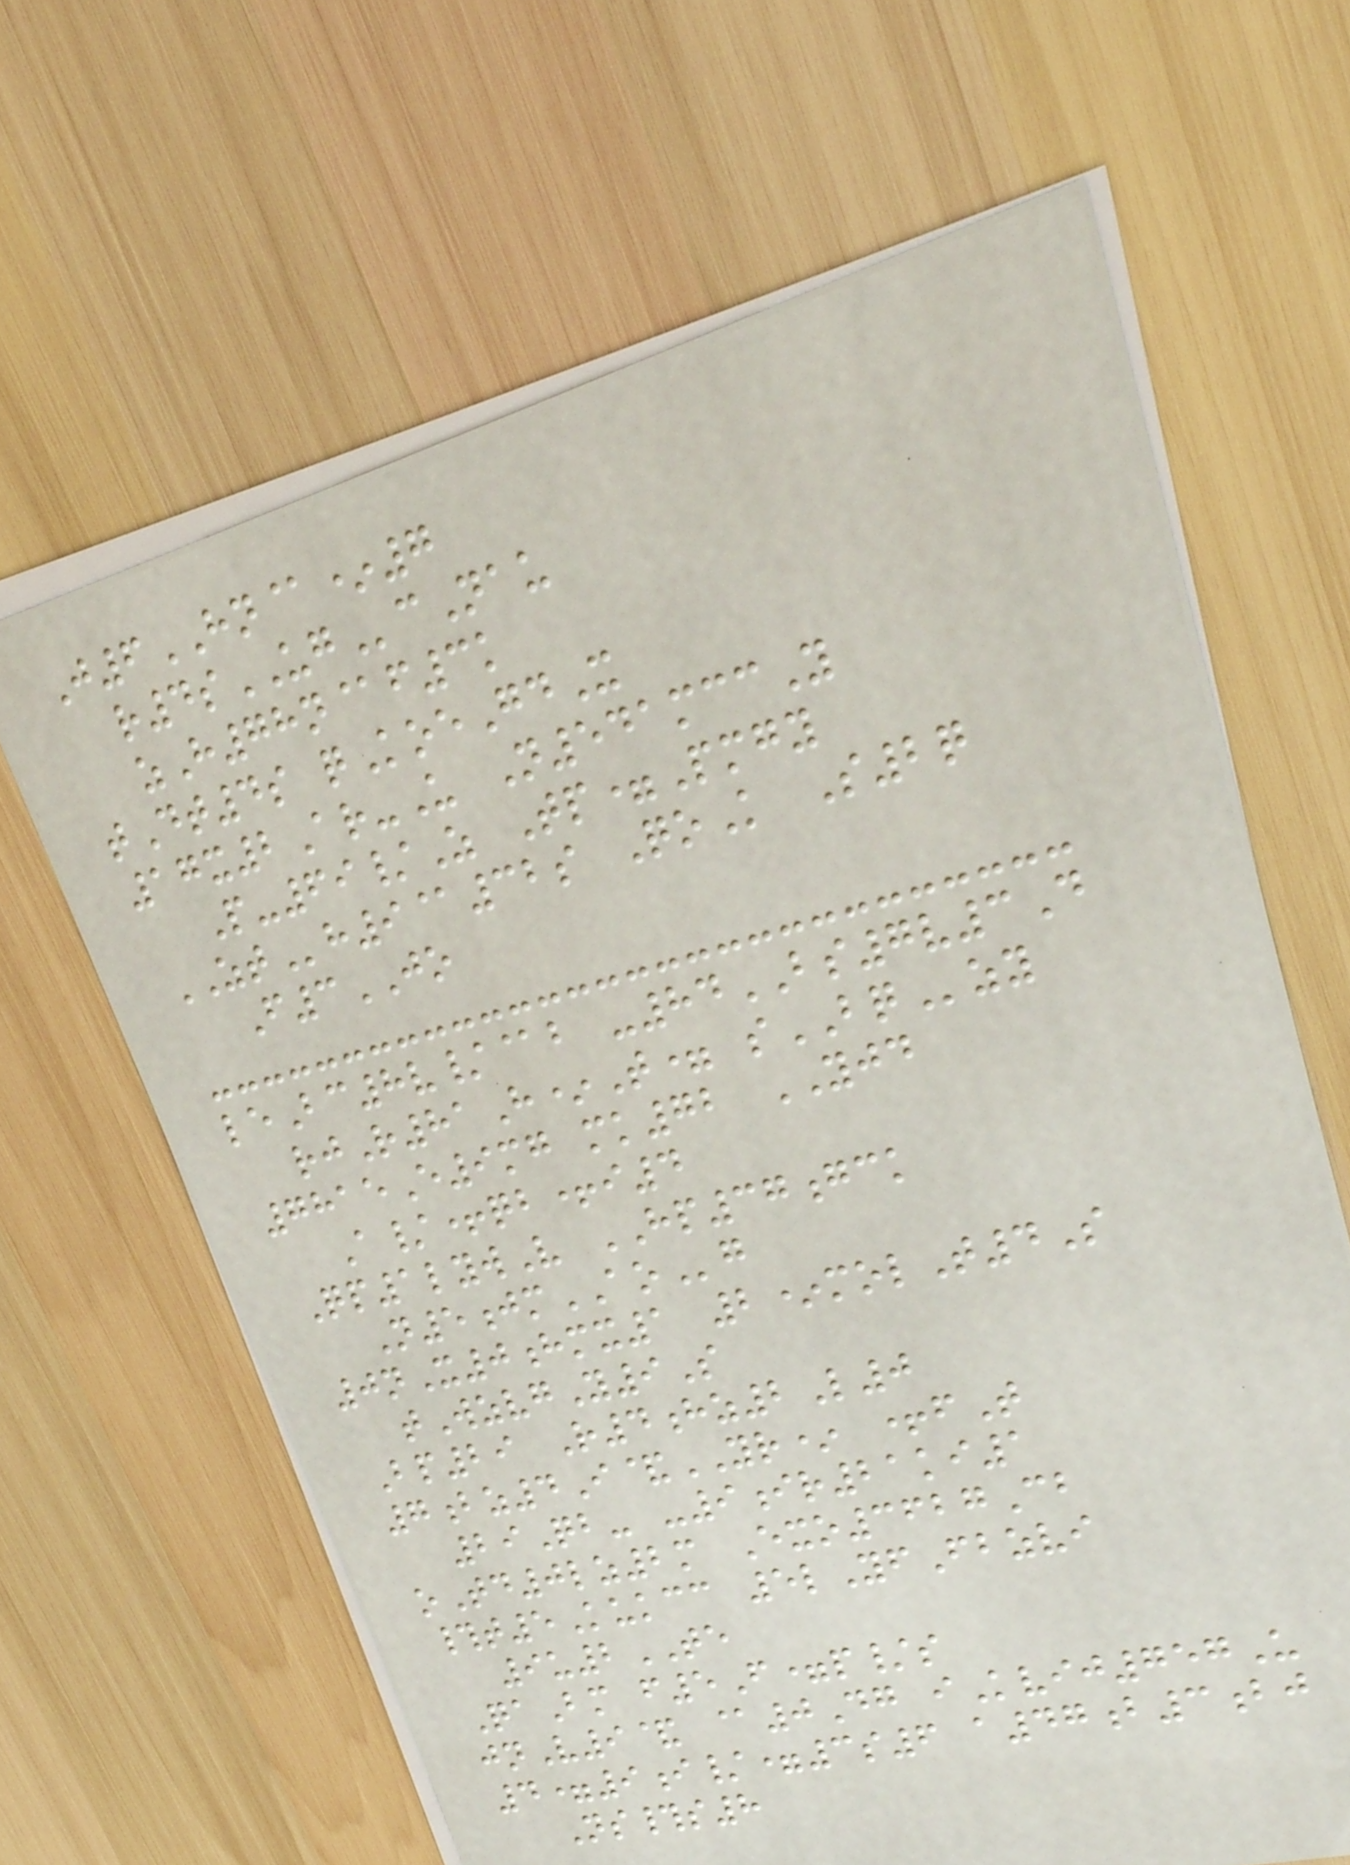J6HN@*7
r4sUGcNau
zH78n@f3k
tDt4s qKoeGdX
17x2Ar-U N541mccY
P-69/Z Tp=Pmgy
ZTh9@32s QoK S2q
F3JO
leBc8v/@b -84BS7v3D
rjR81H*T= sBQzy
7815E9mg mk72 YJD
A/+qb+i4
Qp1lywV HP37gck
N5jmAOg
0nX0hmx1 2*molT4S
tWzvgY9S
Bp29 R4hz2L0
7bz4I&YR* +fT
29Qb- -9ir21ki1
oTd0lz2m Exo3627Cb
#t5Kukcc 5lYfFbzvi
9u2TE
QaBm f5F=p/s
jnV9& @0Dg iKvij757U
4=9i/=3s6 a47b3bj
Ns#s8
